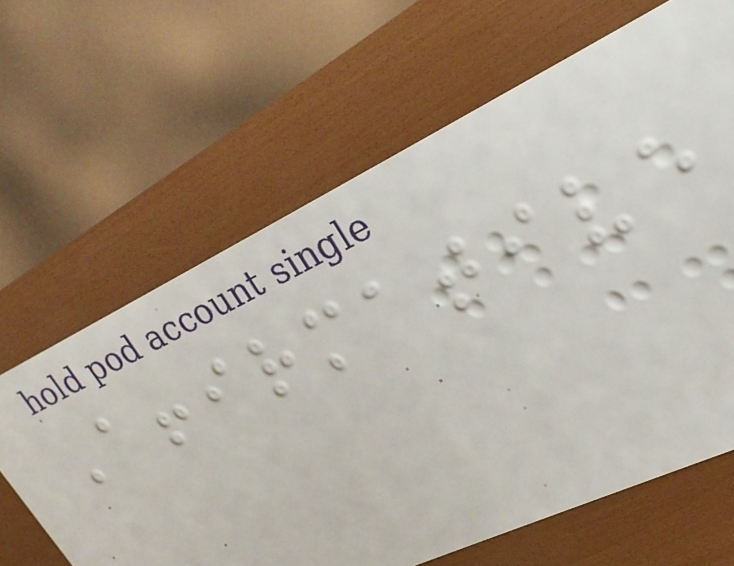Affirmative
